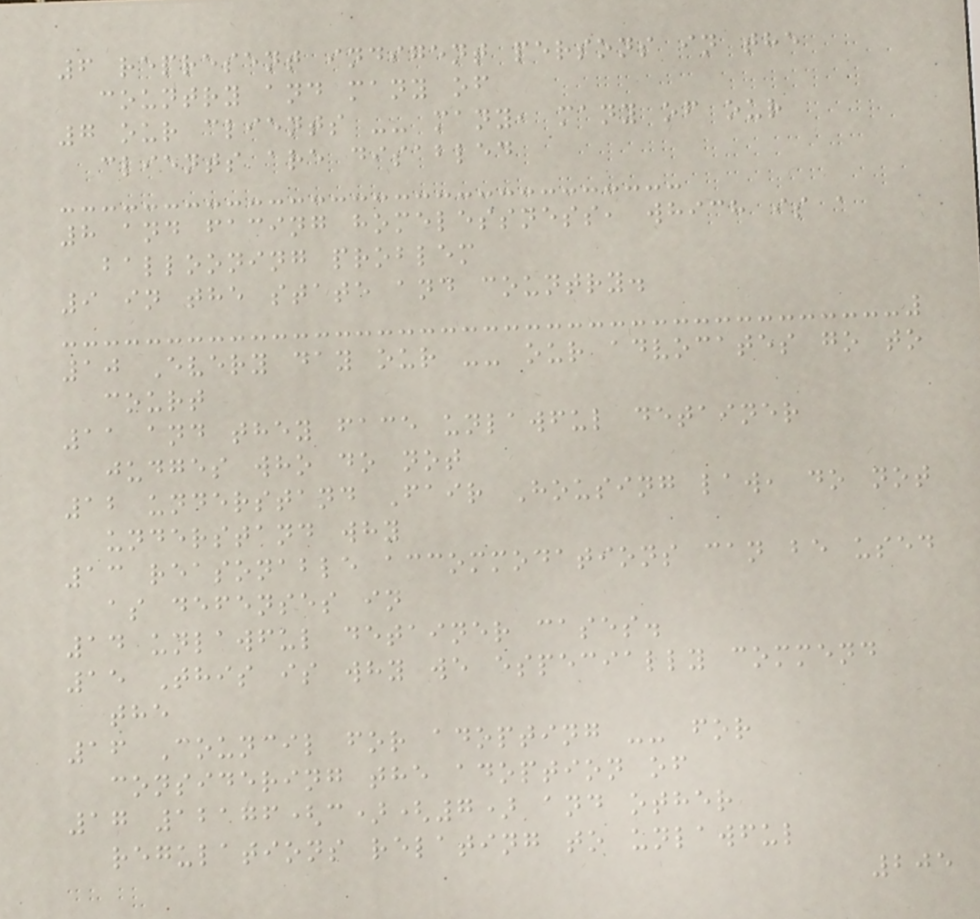6 represent indigent persons in the
country and many of
7 our clients -- many, many of our
clients are disabled
8 and facing homelessness, which is a
ballooning problem
9 in the state and country.
10 Every day our -- our advocates go to
court
11 and they face unlawful detainer
judges who do not
12 understand Fair Housing law, do not
understand why
13 reasonable accommodations can be used
as defenses in
14 unlawful detainer cases.
15 This is why we especially commend
the
16 Council for adopting -- for
considering the adoption of
17 12176(c)(7) and other
regulations relating to unlawful
205
